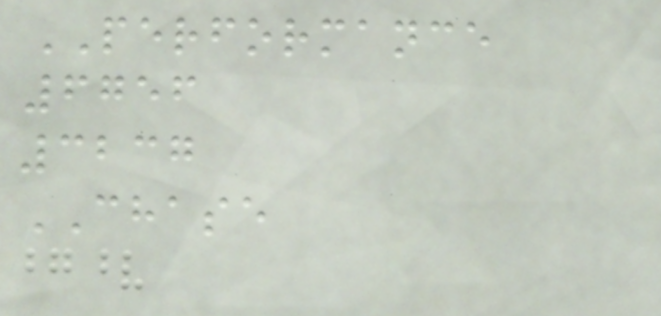PERFORMANCE
6756
3237
CHASE
